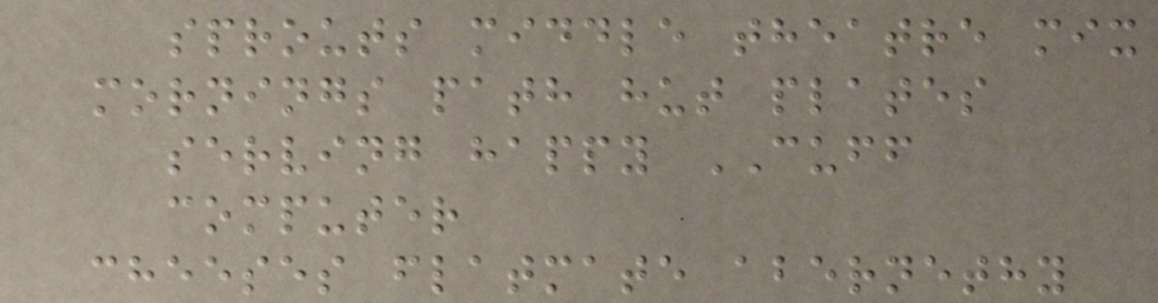sprouts middle theatre mix
mornings path hut plates
serving happy CUFF
computer
cheeses flatmate abernethy
